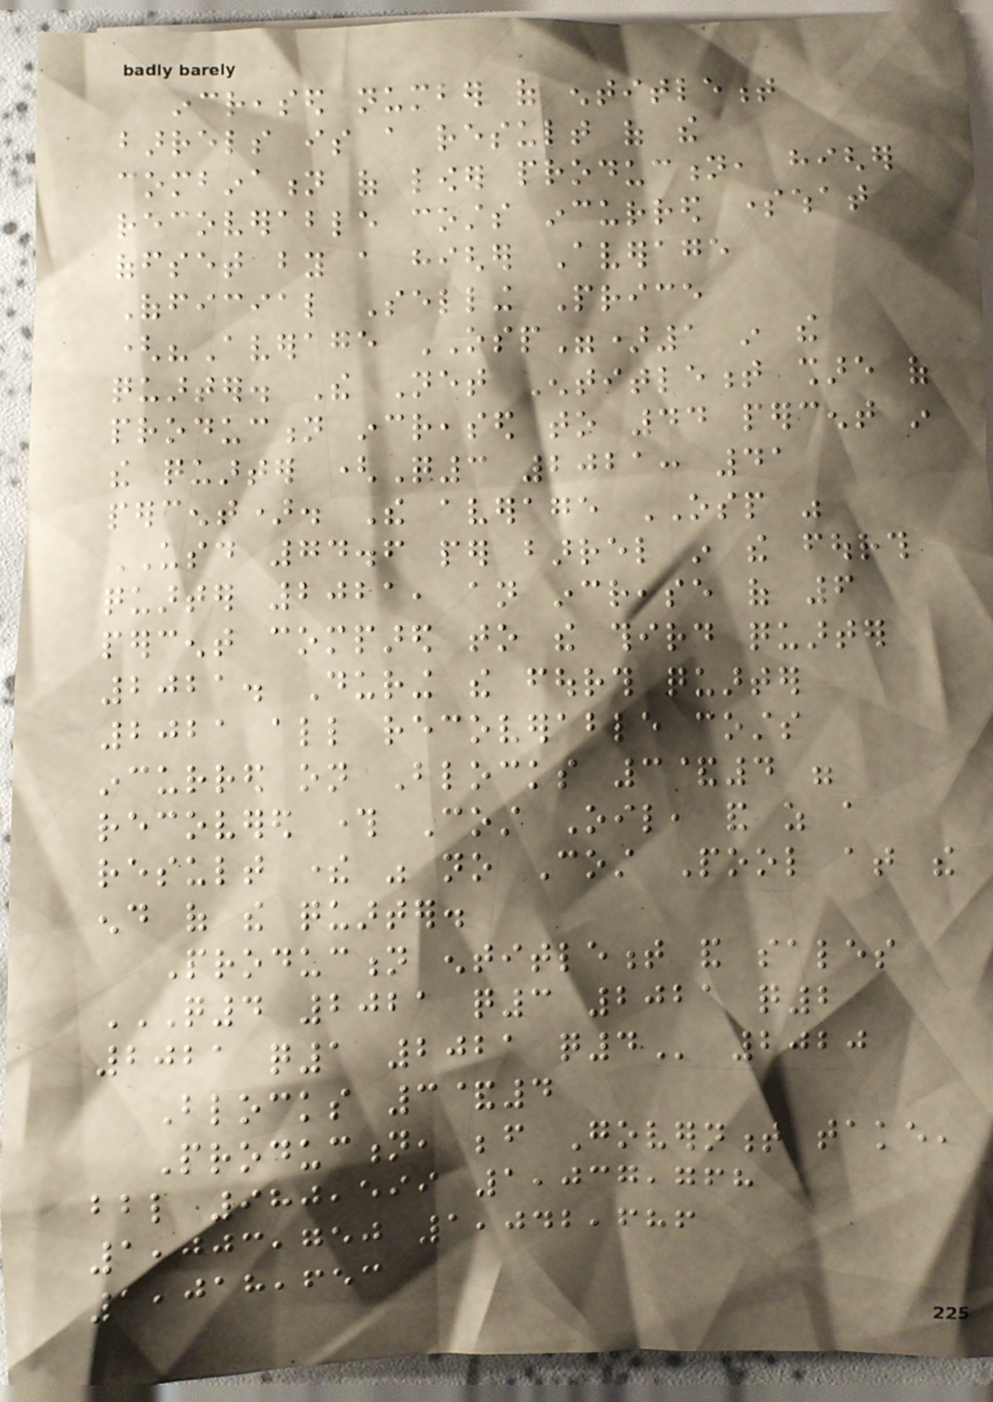increased number of entitlement
barrels is a result of the
combination of lower production, higher
recoverable costs incurred somewhat
offset by a higher Average
Official Selling Price
("Average OSP")1 in the
quarter. The Net Entitlement share of
production increased to 44 percent in
the quarter (Q3 2021: 41
percent). The average OSP was
USD 74.6 per barrel in the fourth
quarter 2021, an increase of 6
percent compared to the third quarter
2021. During the fourth quarter
2021 all recoverable costs
incurred on Blocks 3&4 were
recovered through Cost Oil, and as a
result there was no Cost Pool at the
end of the quarter.
Production entitlement and sales
Q4 2021 Q3 2021 Q2
2021 Q1 2021 Q4 2020
Blocks 3&4
Production, before Government take,
bbl 980,599 1,037,768
1,003,750 1,042,686
1,018,653
